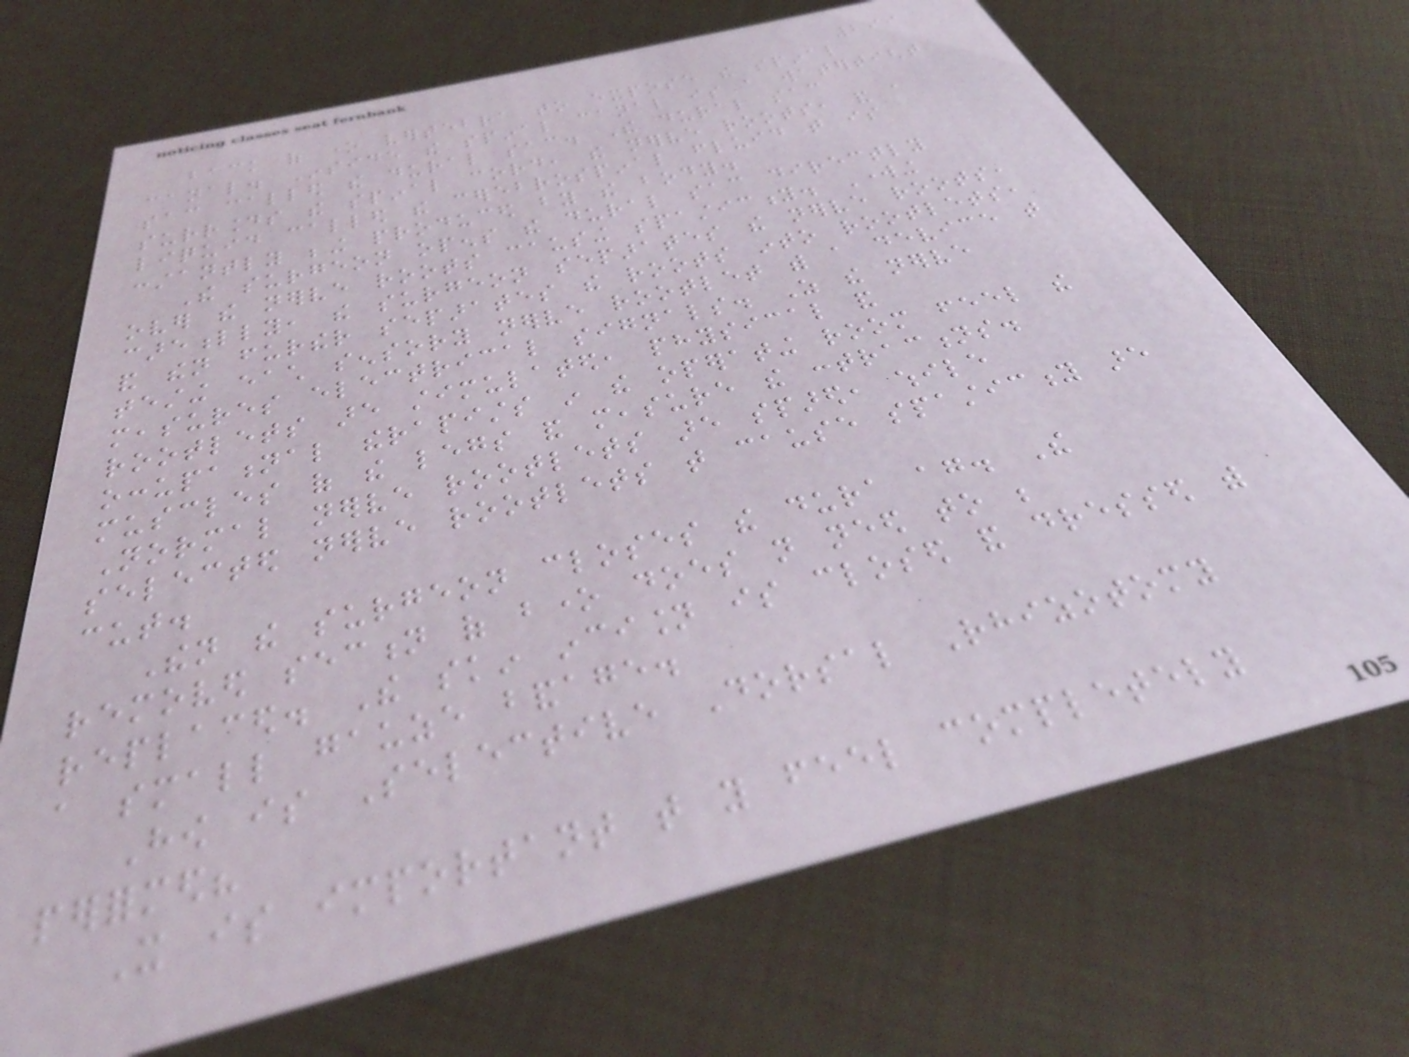299
back of one vertebra to expose the spinal
canal. Inside the spinal canal is a watertight
sac called the dural sac. The dural sac
surrounds the spinal cord, the nerve roots, and a
liquid called the cerebrospinal fluid that is
constantly being produced by the body.
The surgeon opens the dural sac directly
over the nerve roots causing spasticity. Working
carefully, the surgeon separates the nerve roots,
and then further separates the roots into rootlets,
testing each sensory nerve rootlet with a device that
measures electrical signals. As the nerve
rootlets are stimulated, physical and
occupational therapists in the operating room feel the
muscles of the legs and measure the contractions.
Normal nerve rootlets are spared, while
selected nerve rootlets that cause spasticity are
cut.
Then the surgeon closes the dura again. The
removed section of bone does not need to be
replaced. The skin incision is closed and dressed with
a small gauze bandage.
How is Selective Dorsal Rhizotomy
performed?
It is important that you feel completely
